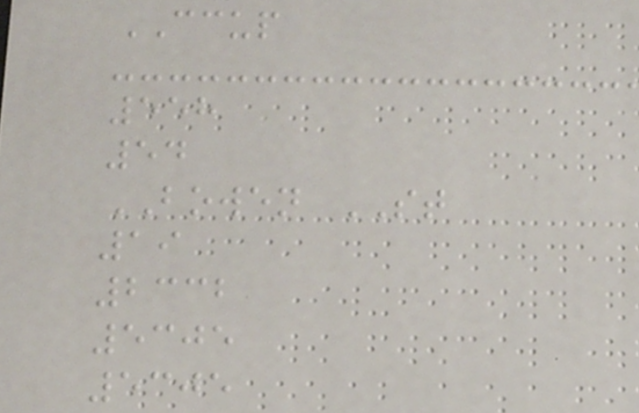CCUP
558
54
BOWEN ST
19
2332
5305
5305
